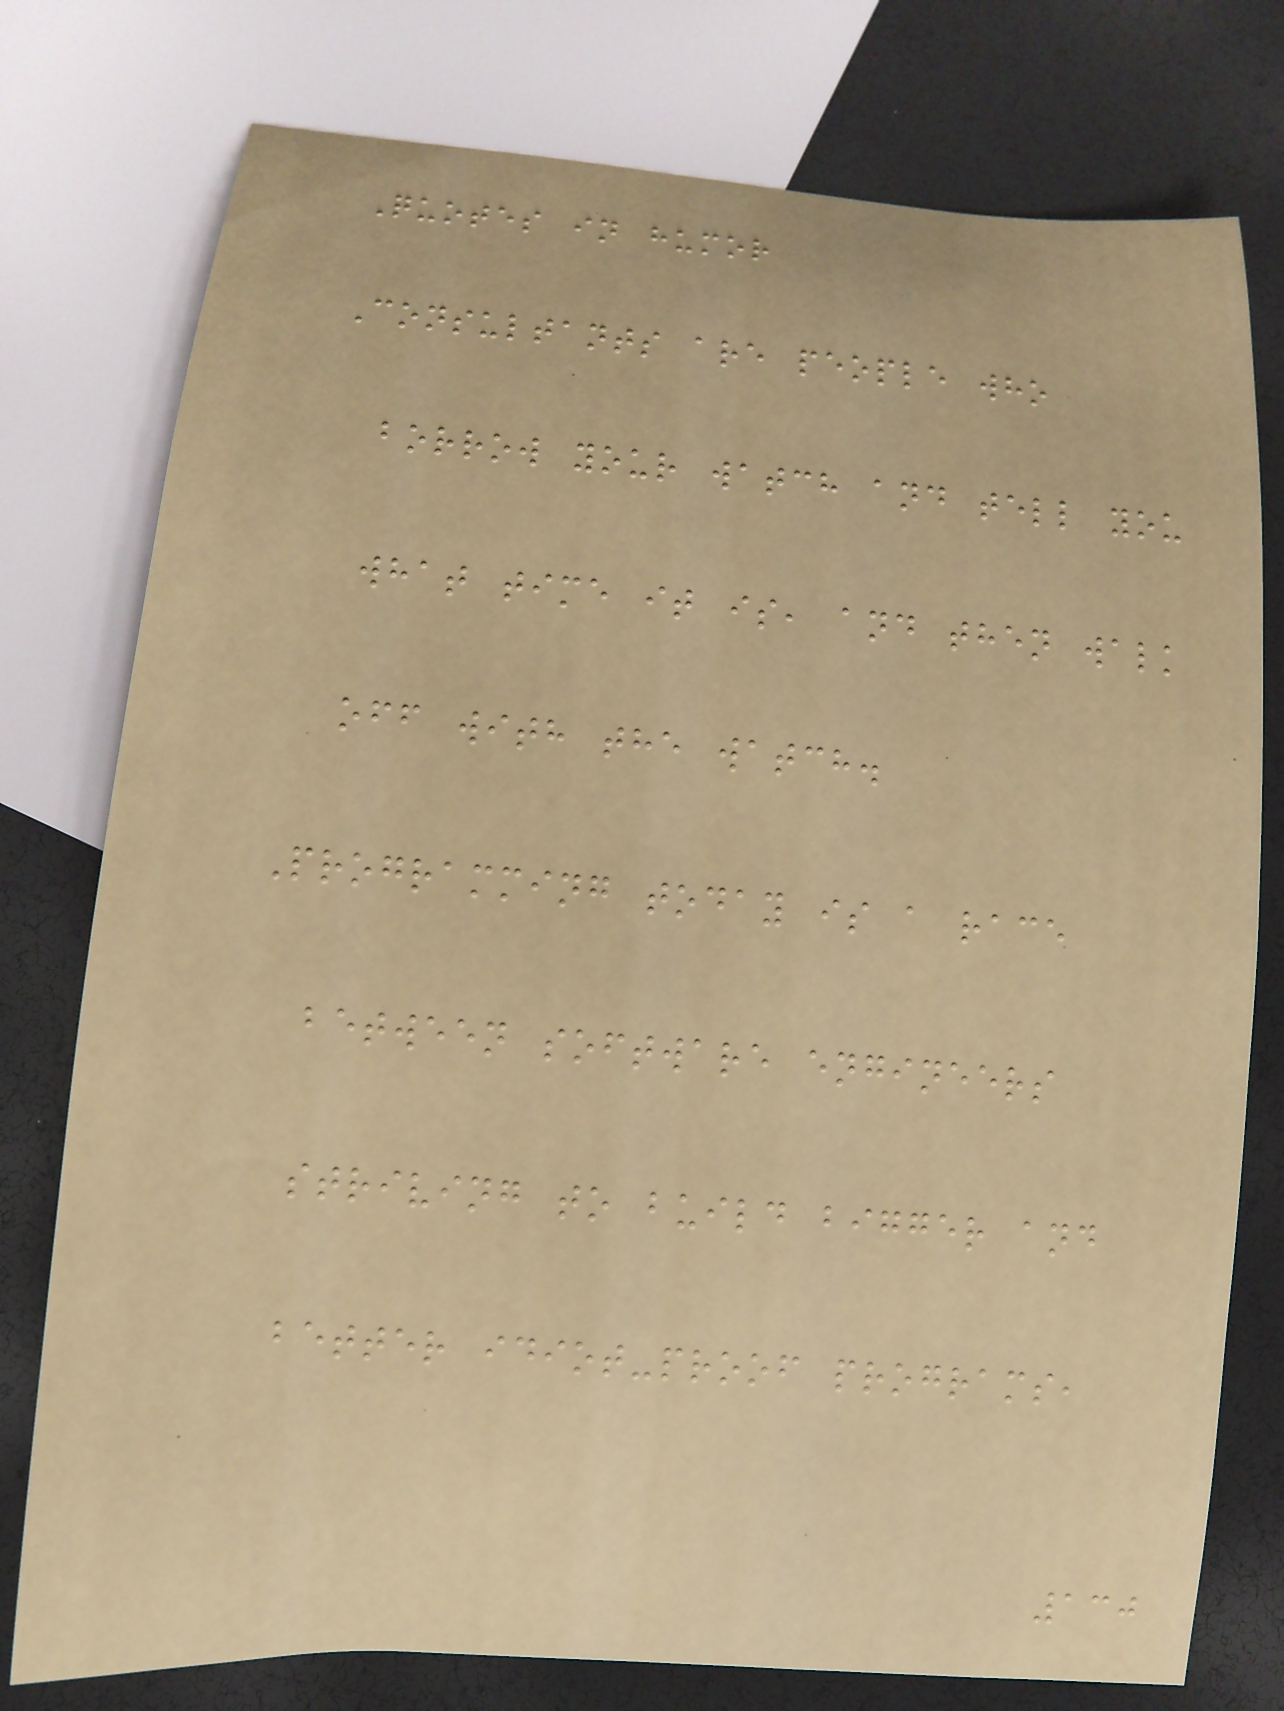Quotes in humor
Consultants are people who
borrow your watch and tell you
what time it is, and then walk
off with the watch.
Programming today is a race
between software engineers
striving to build bigger and
better idiot-proof programs,
130
